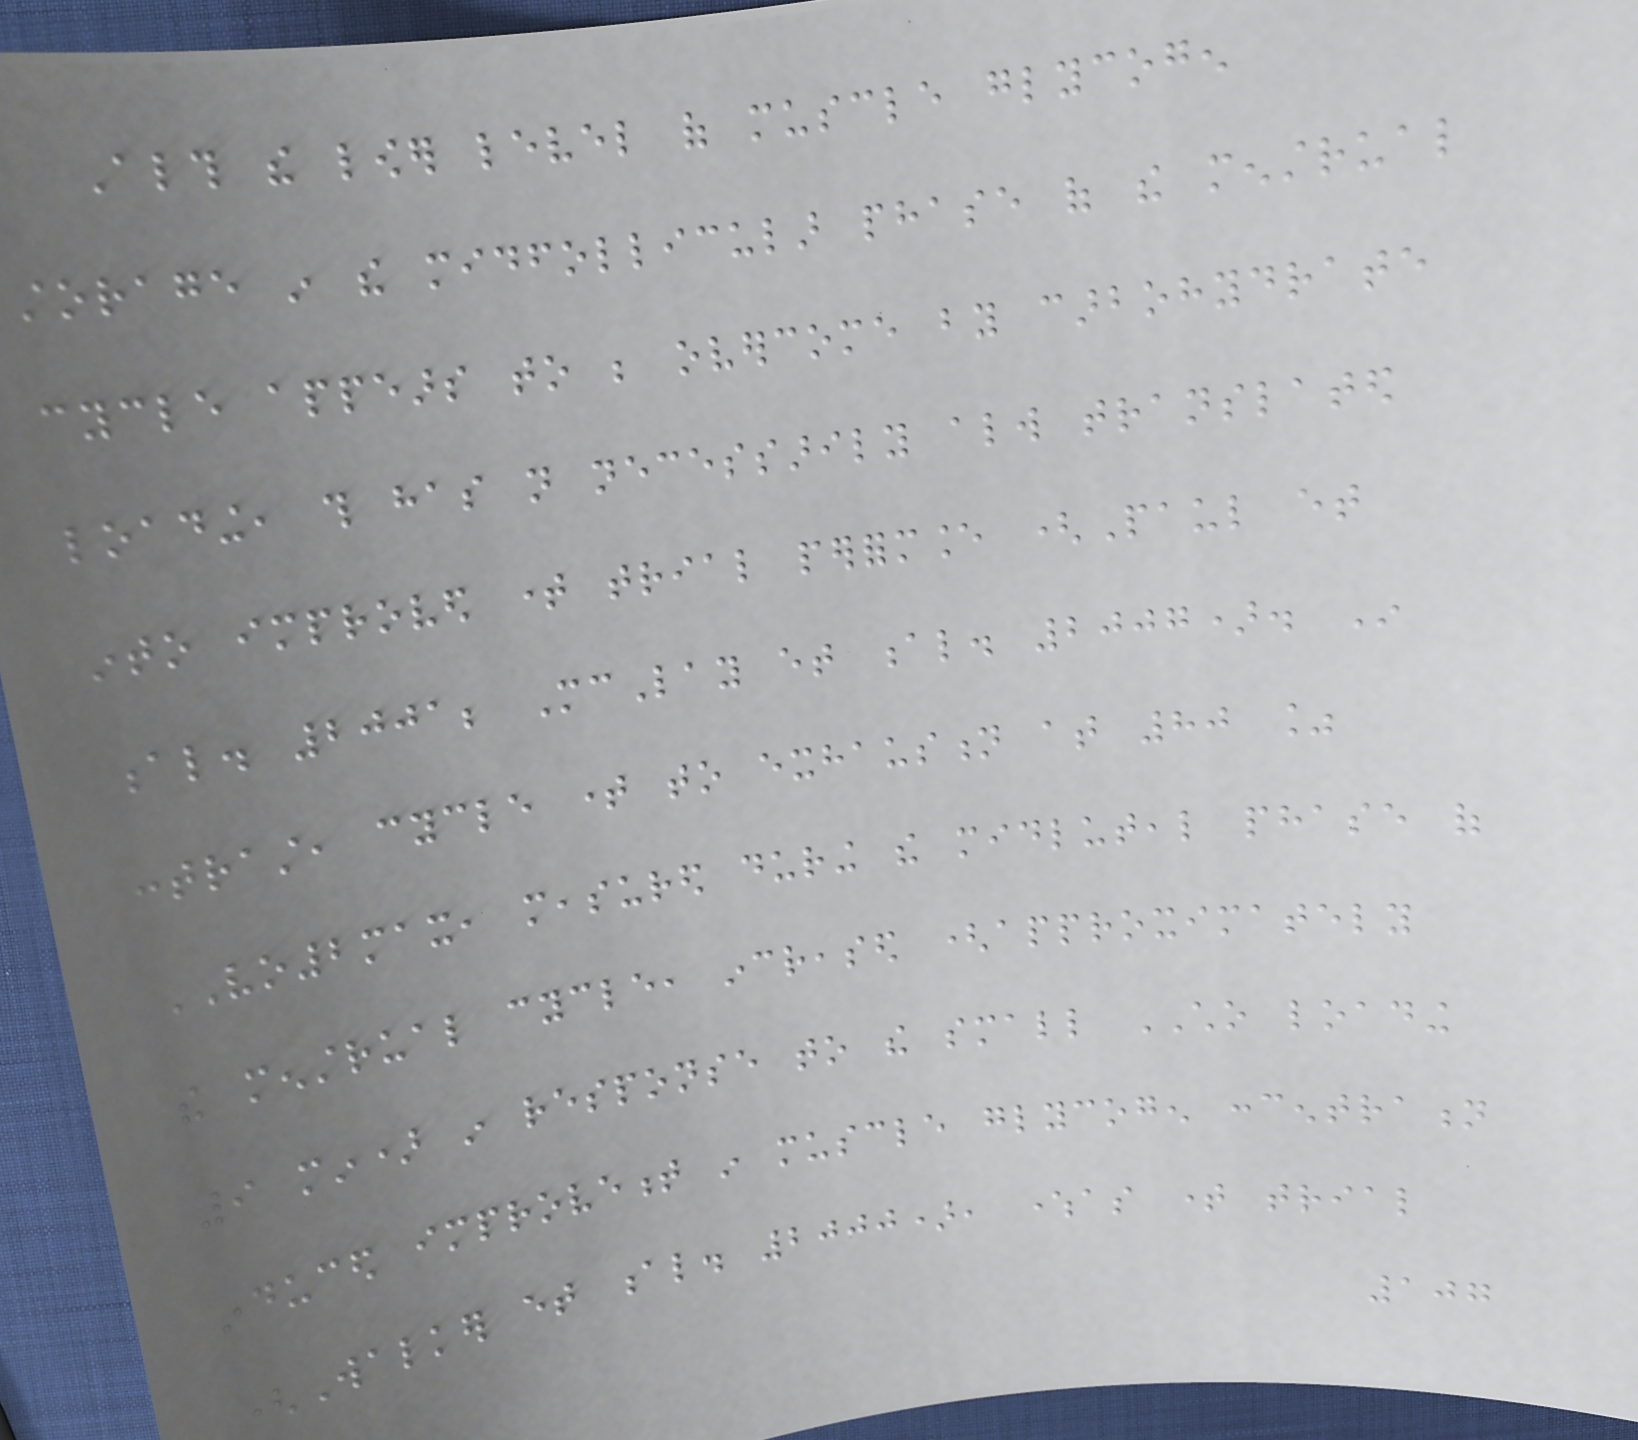Although the lower level of muscle glycogen
storage in the midfollicular phase of the menstrual
cycle appears to be overcome by carbohydrate
loading, this has not necessarily always translated
into improved time trial performance (Paul et
al. 2001; McLay et al. 2007). In
contrast, cycle time to exhaustion at 80 %
VO2max, measured during the midluteal phase of
the menstrual cycle, increased (approximately
9 min) in response to the small CHO loading
induced improvement in muscle glycogen concentration
(Walker et al. 2000), whereas time trial
107
